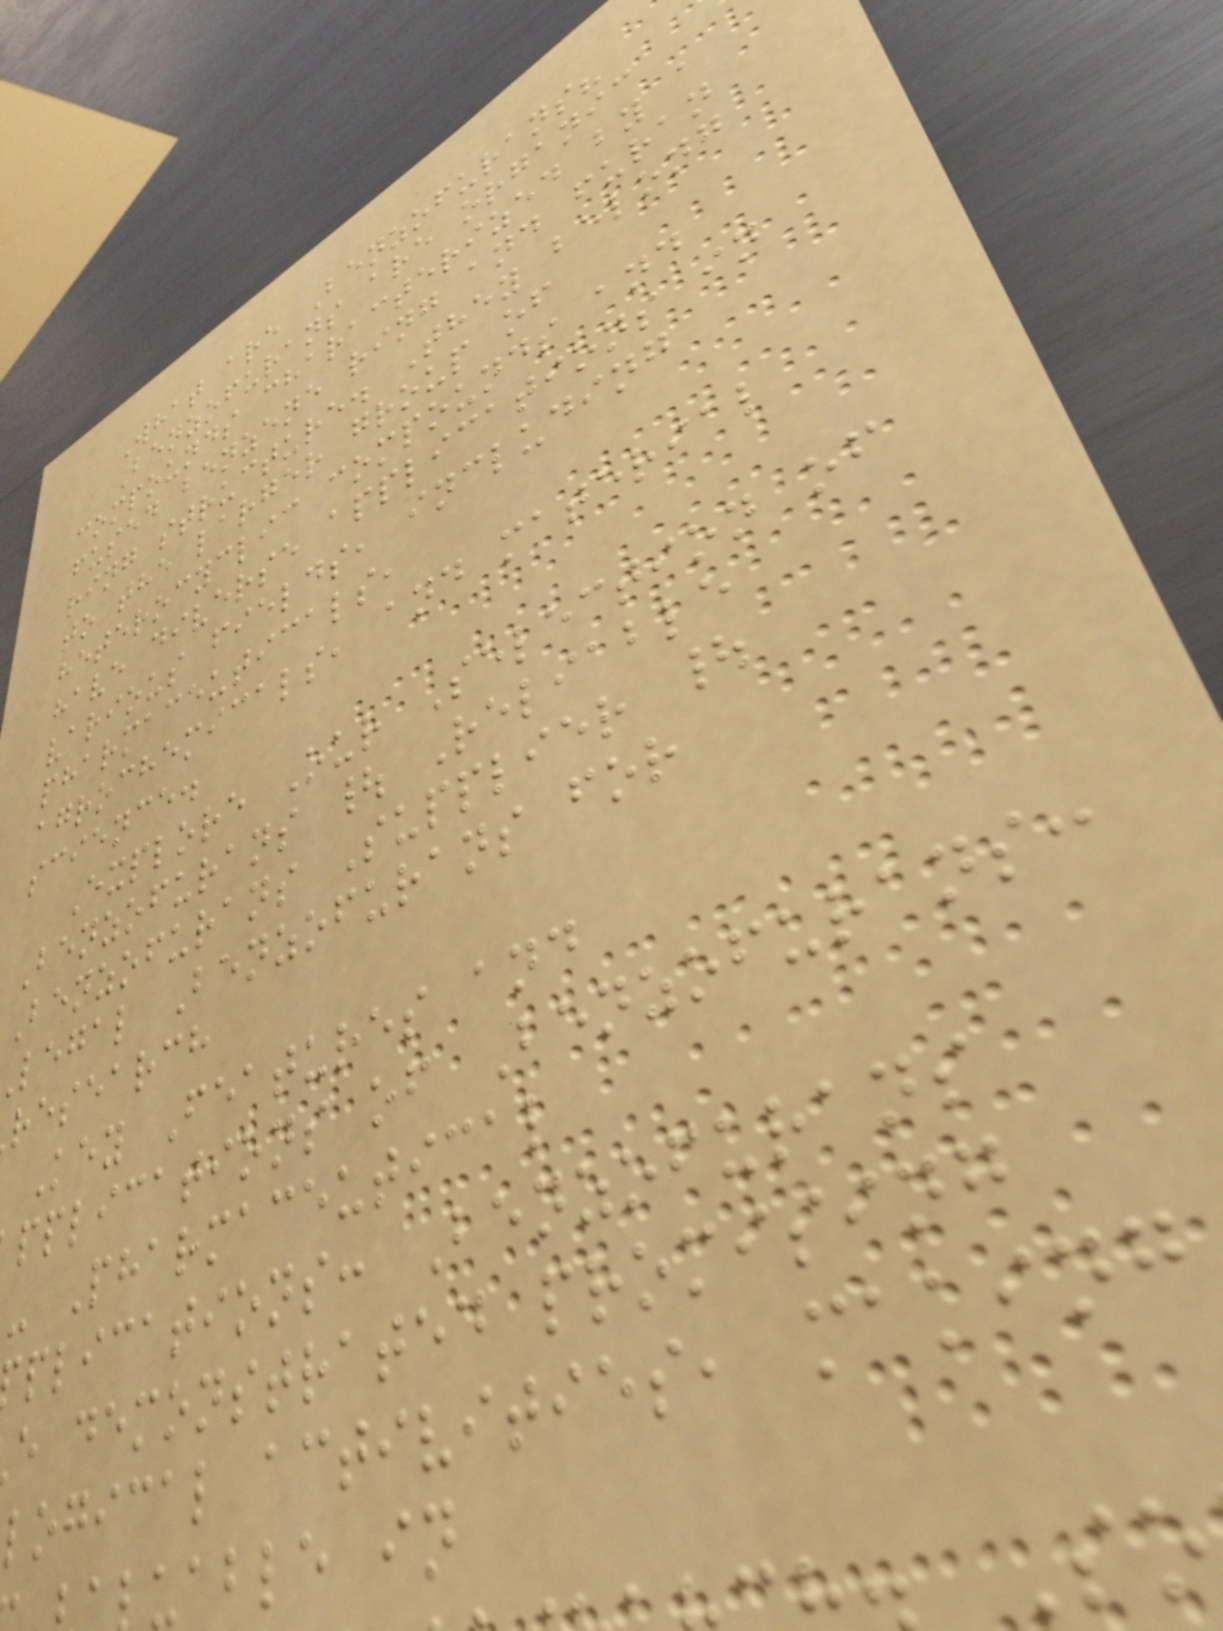What are Benzofurans?
Benzofurans are organic
compounds characterized by a
fused benzene ring and furan
ring structure. They belong
to the larger group of
heterocyclic compounds and
have diverse applications in
various fields, including
pharmaceuticals,
agrochemicals, and material
science.
Explore Our Selection of
Benzofurans | Reliable
Benzofurans Supplier |
legal Benzofurans for
research
Key Features and
pplications of Benzofurans:
- Pharmaceutical
plications: Benzofurans
e demonstrated promising
logical activities, making
uable in
